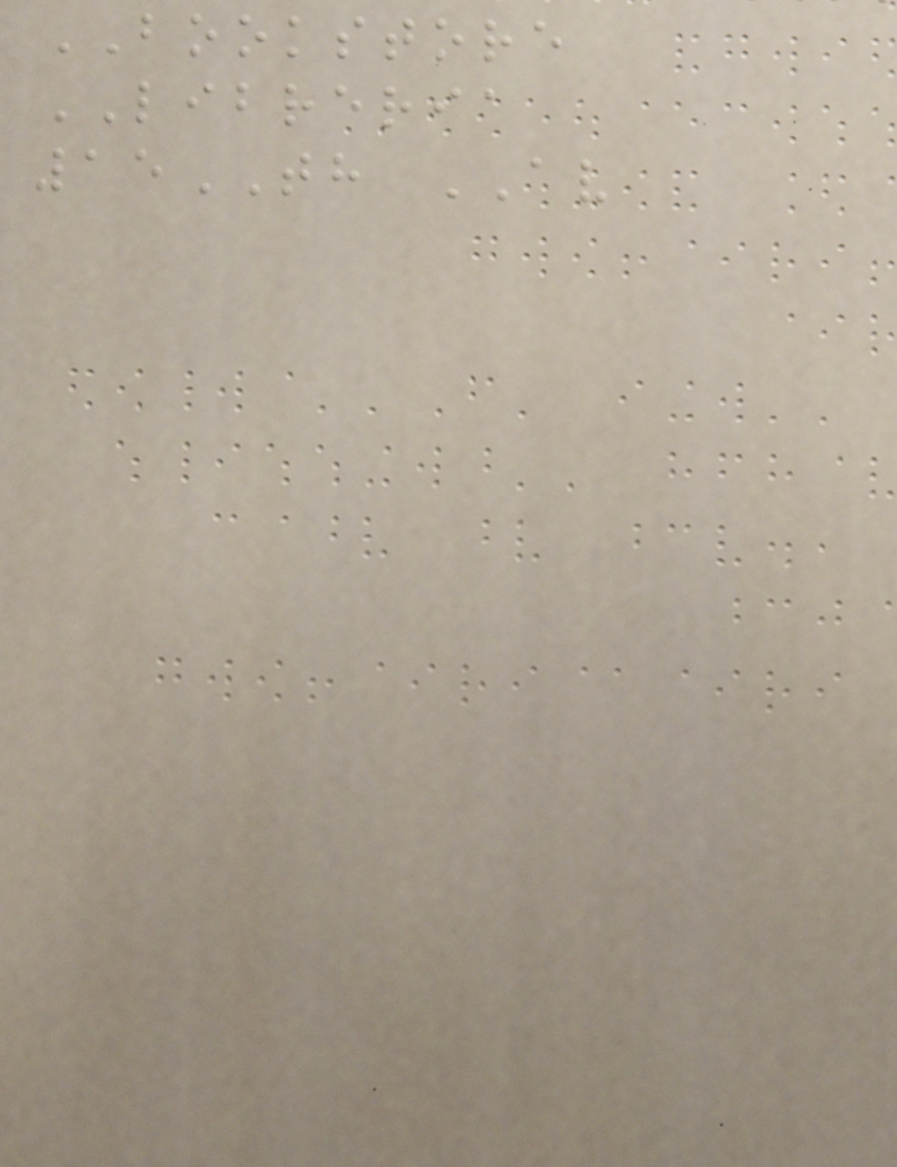BOOKSTORE
LIBRERIA
15TH AV
